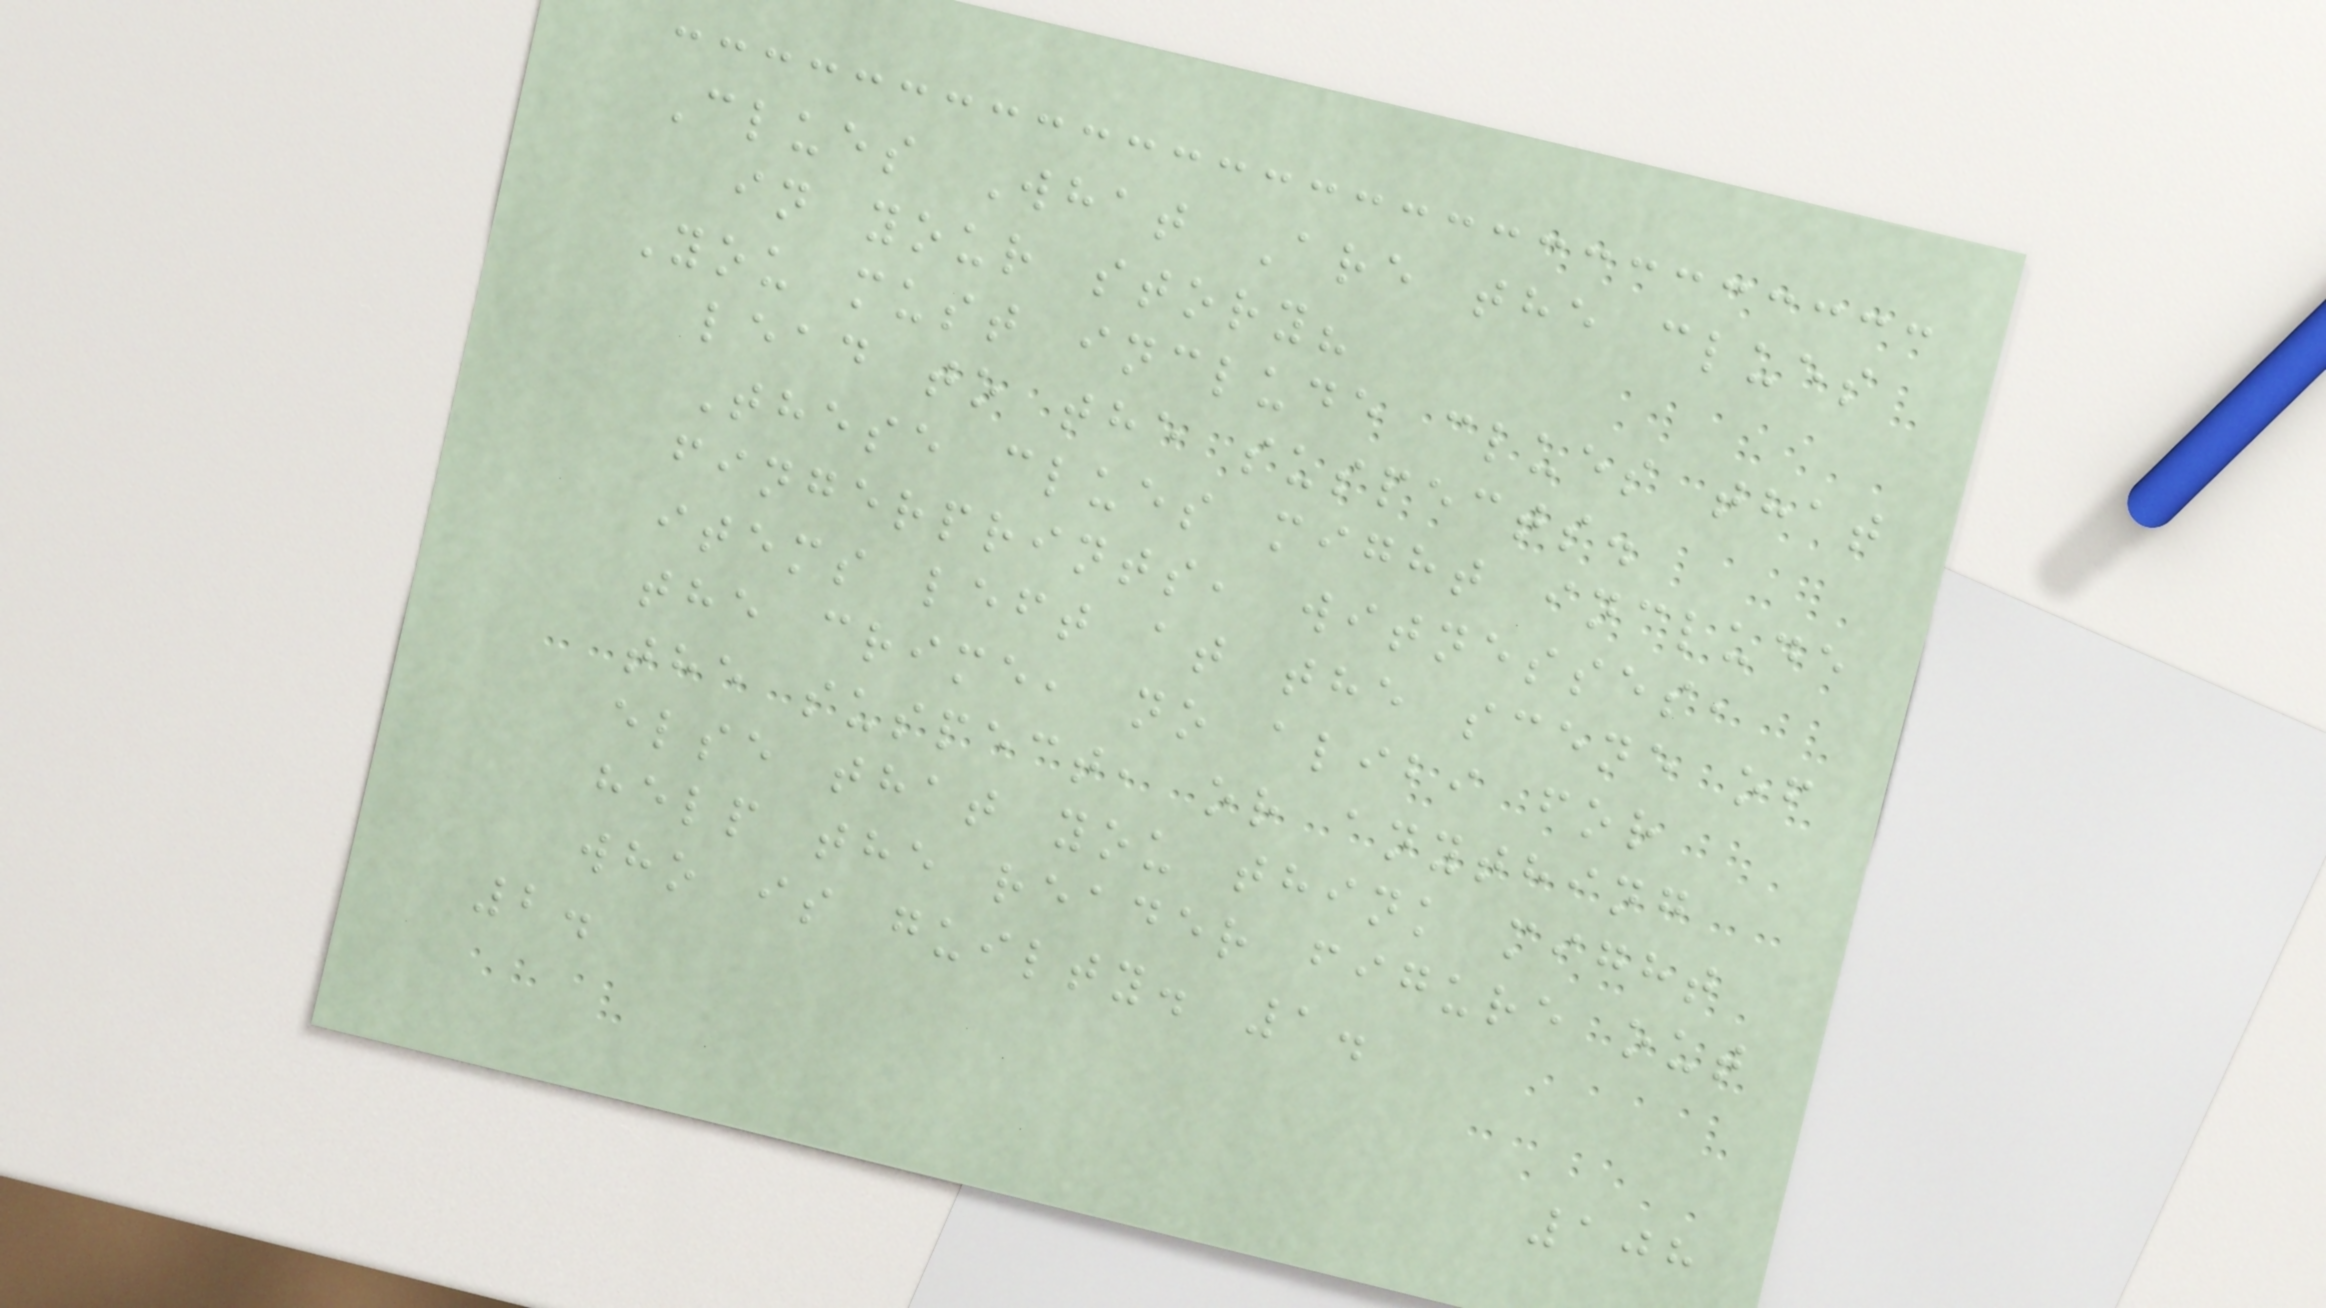Clues What Are the clues
in your story?
You must include clues that
lead to the suspects.
These clues might include
fingerprints, witnesses,
items left at the scene of
the crime, no alibi for
the suspect, or anything
else that you think might
help the reader figure out
who is guilty. 1.
2.
108
